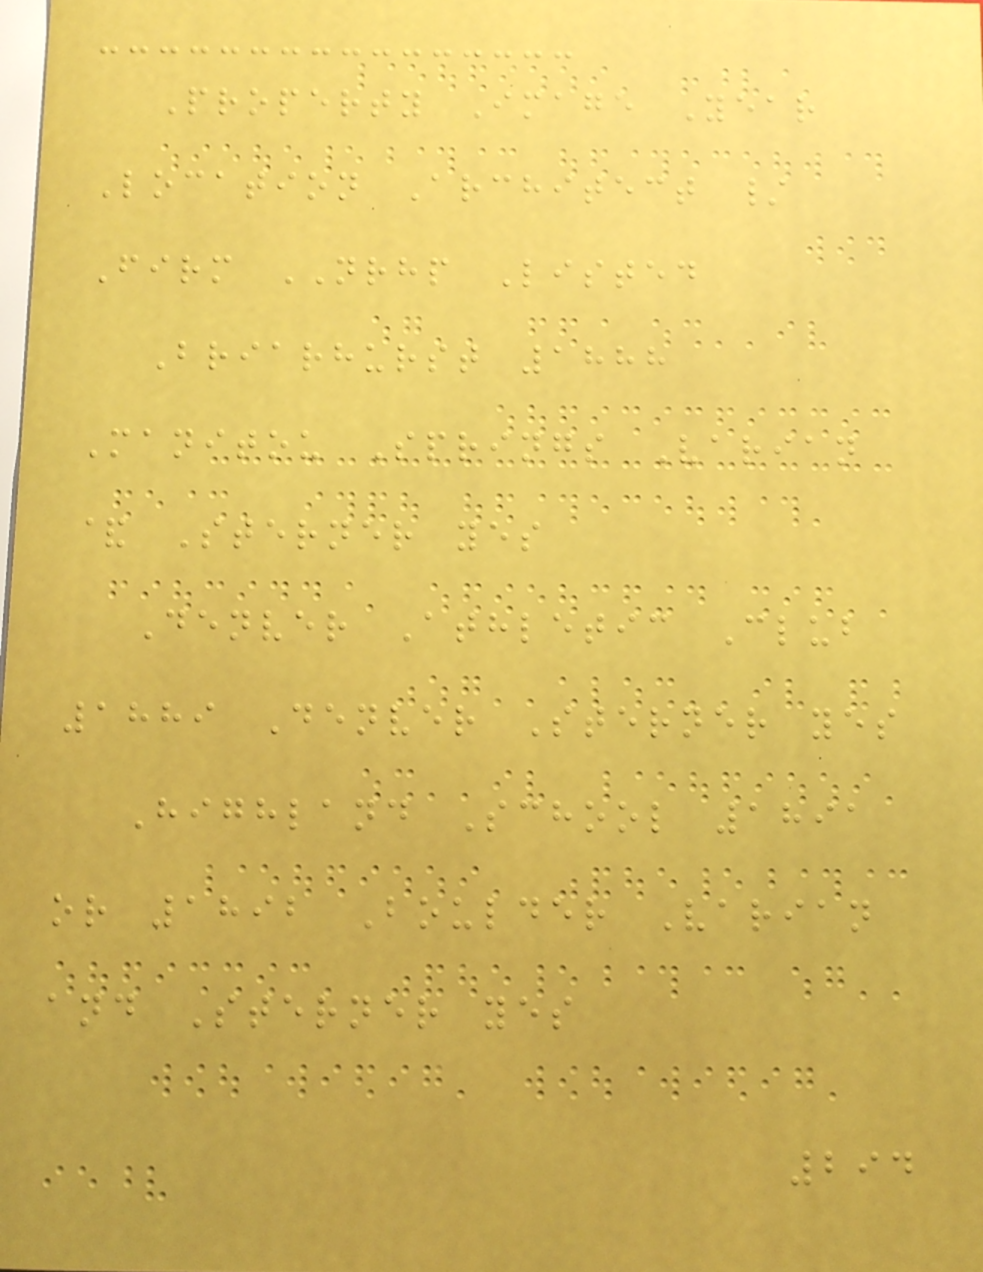Property Image Year
Location Architect /
Firm NRHP Listed
Briarhurst 1888
Manitou Springs Varian
& Sterner yes
Denver Athletic Club
1889 Denver Sterner yes
Highland School 1891
or 1892 Boulder Varian
and Sterner yes
294
